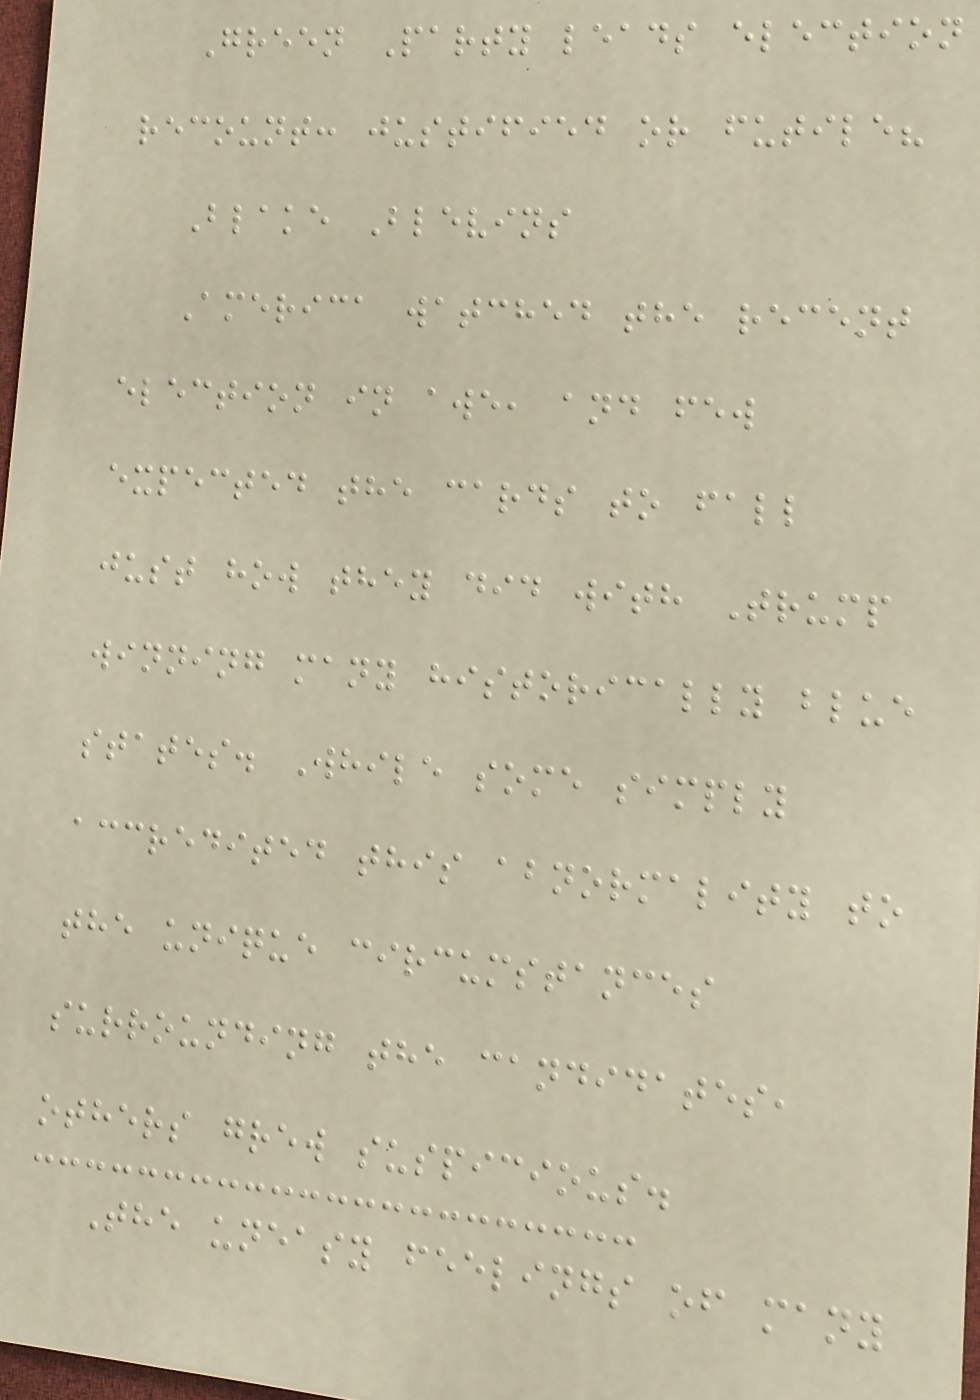Green Party leads election
recount: justified or futile?
Blake Blevins
America watched the recent
election in awe, and few
expected the cards to fall
just how they did with Trump
winning many historically blue
states. While some simply
accredited this abnormality to
the unique circumstances
surrounding the candidates,
others grew suspicious.
The uneasy feelings of many
